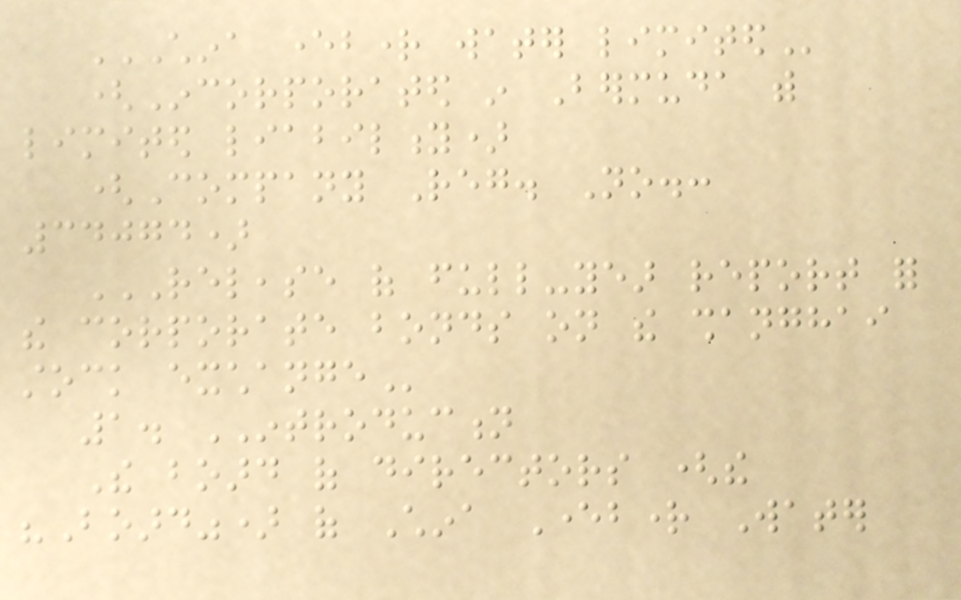CHINA EVERBRIGHT WATER LIMITED
(Incorporated in Bermuda with
limited liability)
(Company Reg. No.:
34074)
RELEASE OF FULL-YEAR REPORT FOR
THE CORPORATE BONDS ON THE SHANGHAI
STOCK EXCHANGE
1. INTRODUCTION
The board of directors (the
"Board") of China Everbright Water
